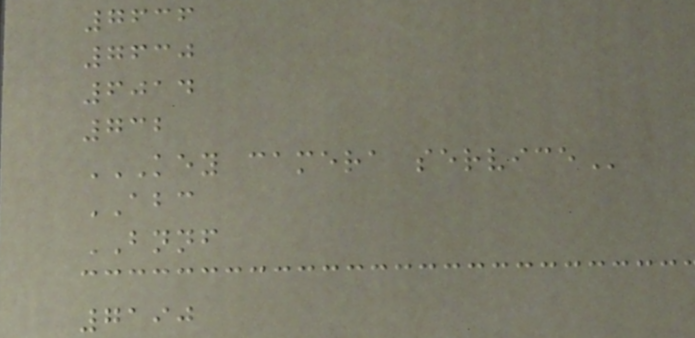7636
7630
6014
732
KEY CAMERA SERVICE
ABC
BNNF
7190
